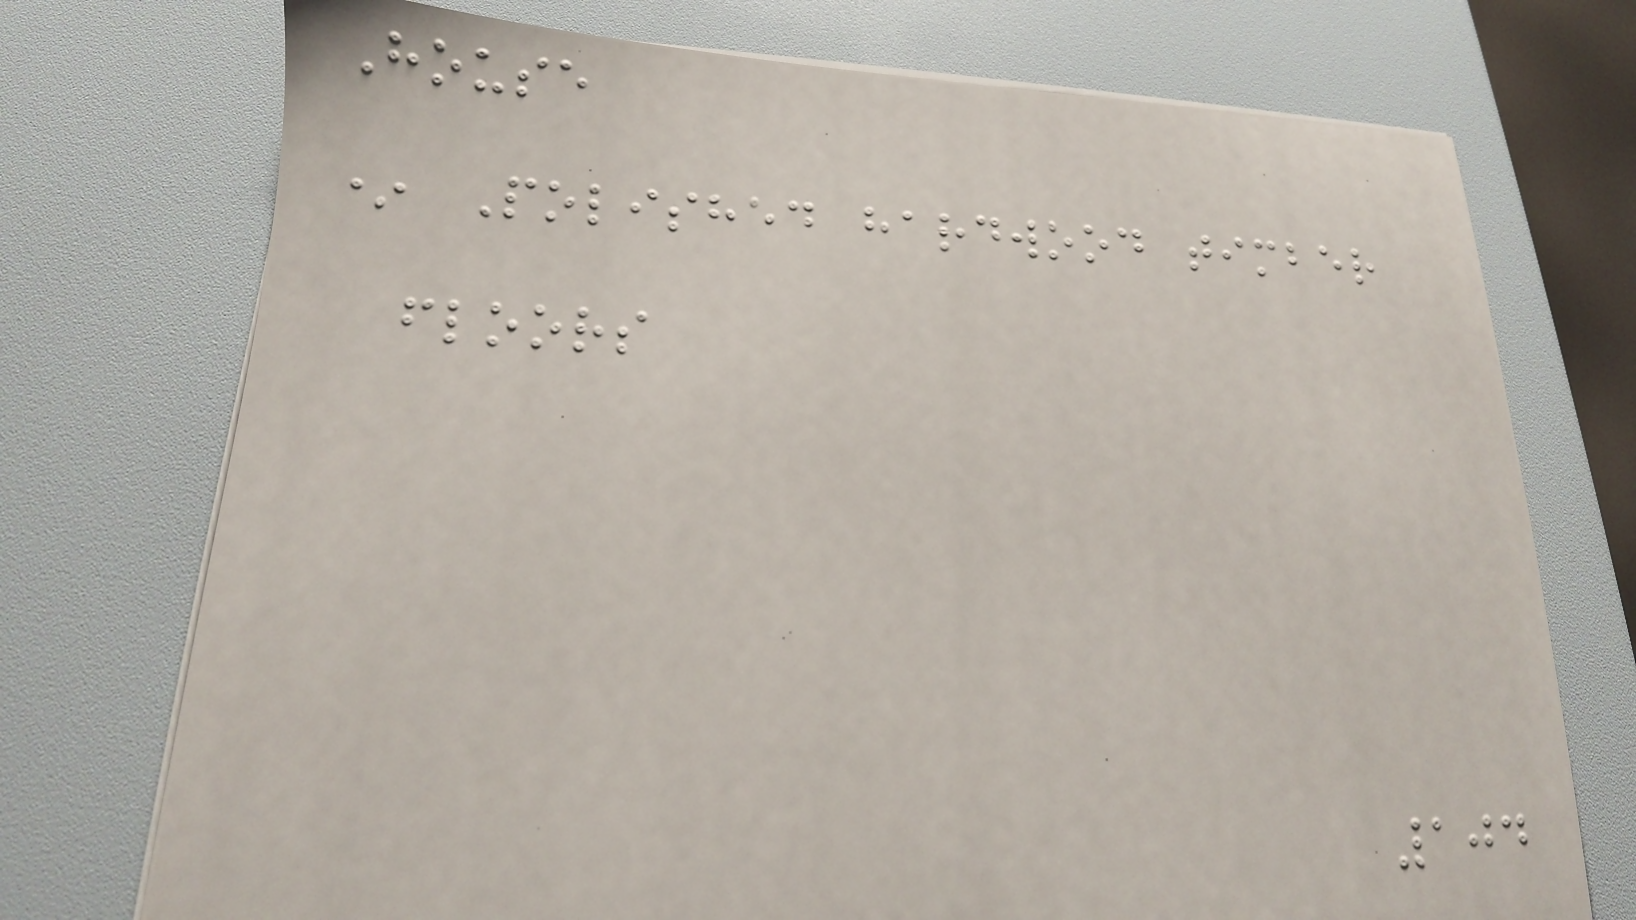House
* Polished hardwood timber
floors
104
